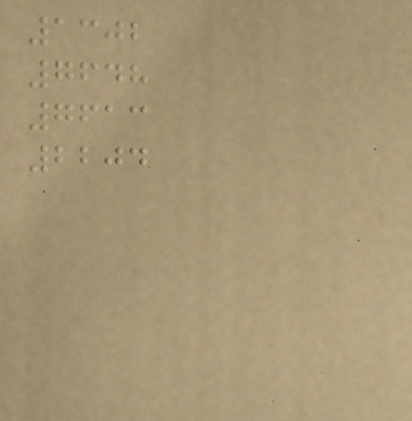1302
7648
7613
2204
